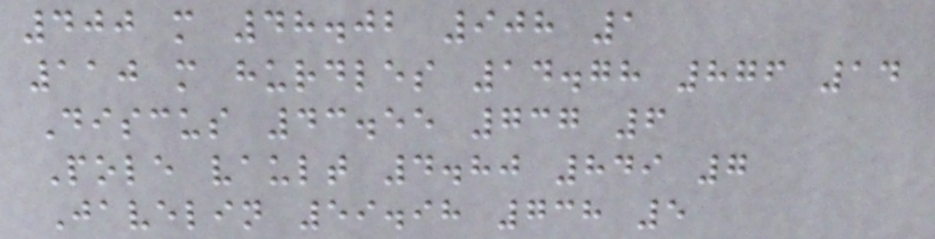400 m 48.02 908 1
110 m hurdles 14.78 876 14
Discus 43.55 737 6
Pole vault 4.80 849 7
Javelin 59.98 738 5
